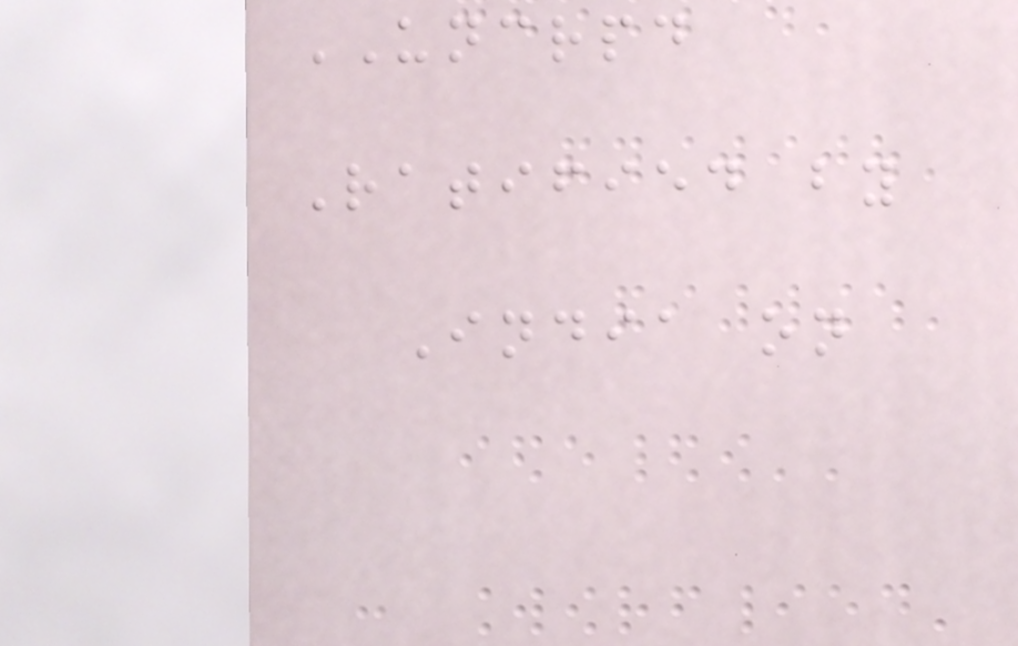UNCRPD
Ratified by
India on
